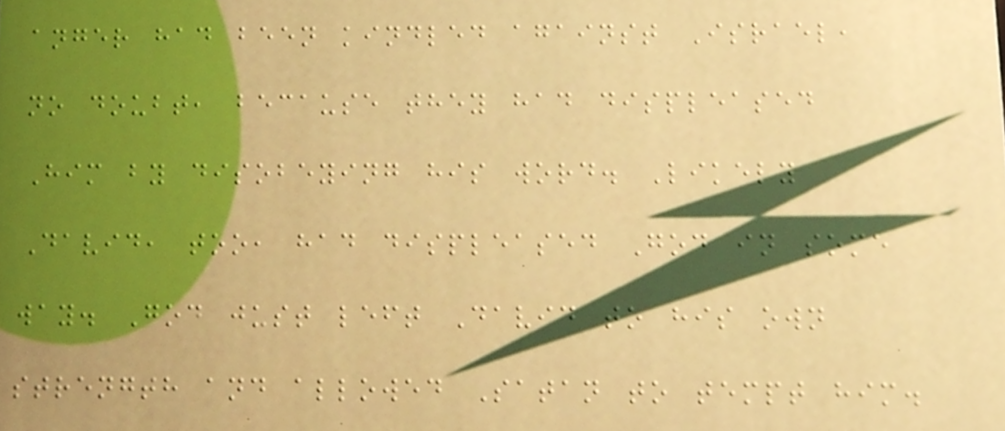anger had been kindled against Israel,
no doubt, because they had displeased
Him by disobeying his word. Likely
David, too, had displeased God in some
way. God just left David to his own
strength and allowed Satan to tempt him.
